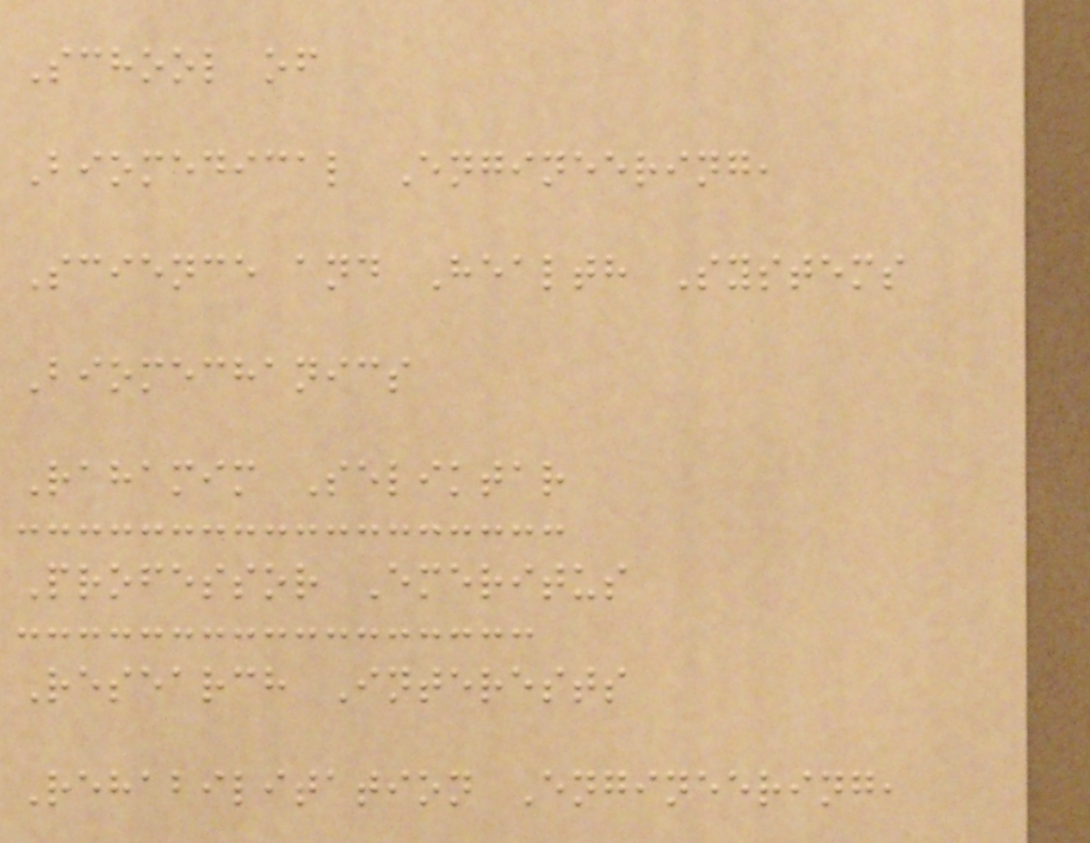School of
Biomedical Engineering,
Science and Health Systems
Biomechanics
Rahamim Seliktar
Professor Emeritus
Research Interests
Rehabilitation Engineering,
